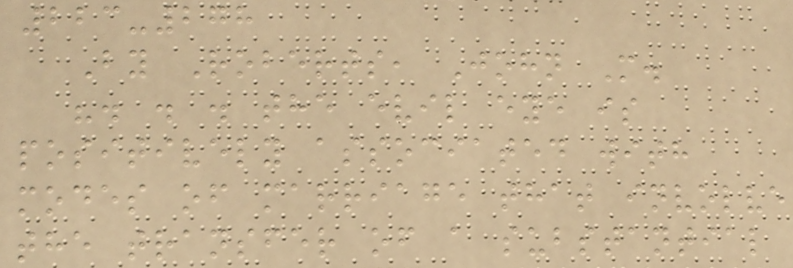223-278
By Roberts, John M.
". . . the evil eye is
positively associated with
modes of marriage that involve
the transfer of a substantial
